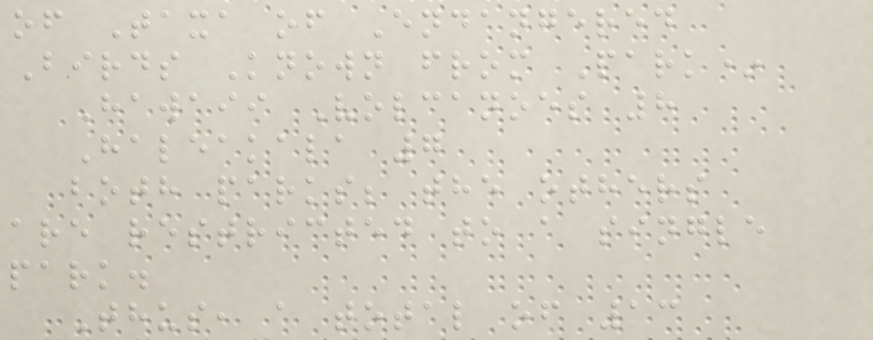of Taxa of Endangered
Birds Known from Park*
Hawaii Volcanoes 8
Haleakala 7
both parks; the others
are restricted to a single
park.
Thus, a total of 13
